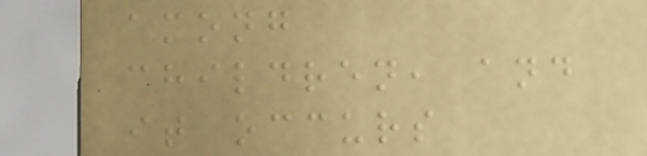among
children, and
it occurs
